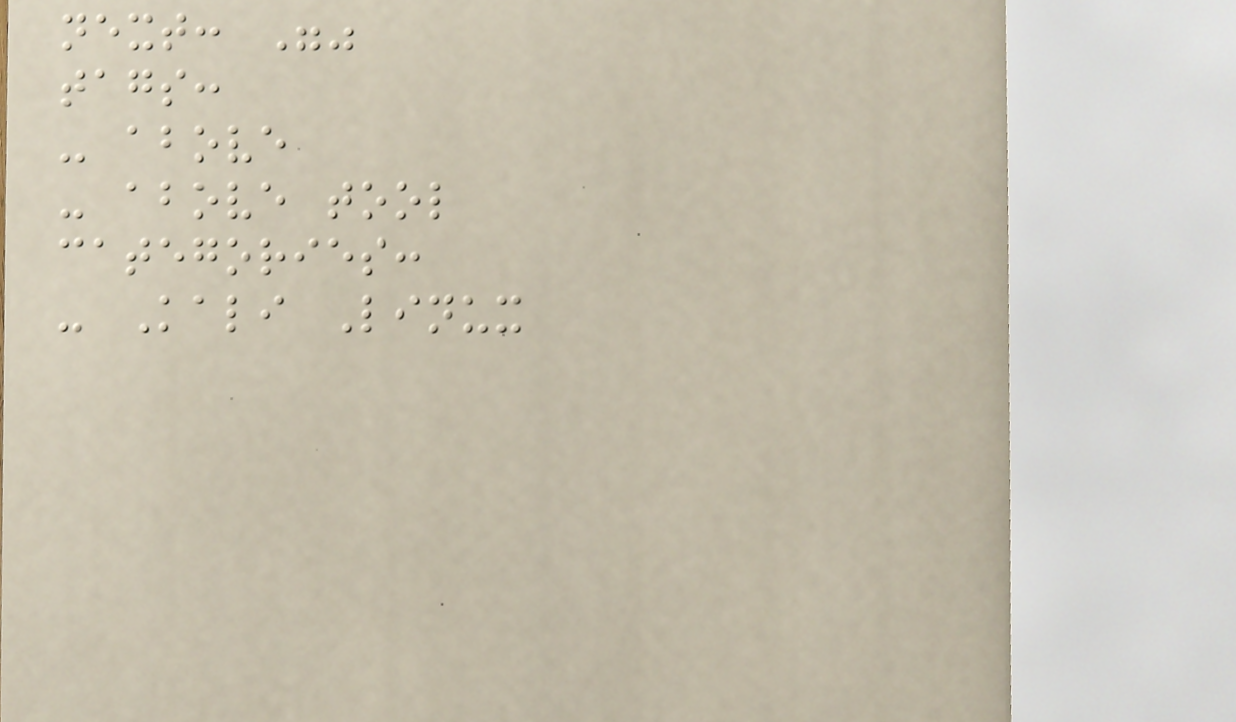next: ""
tags:
- above
- above tool
categories:
- Kali Linux
